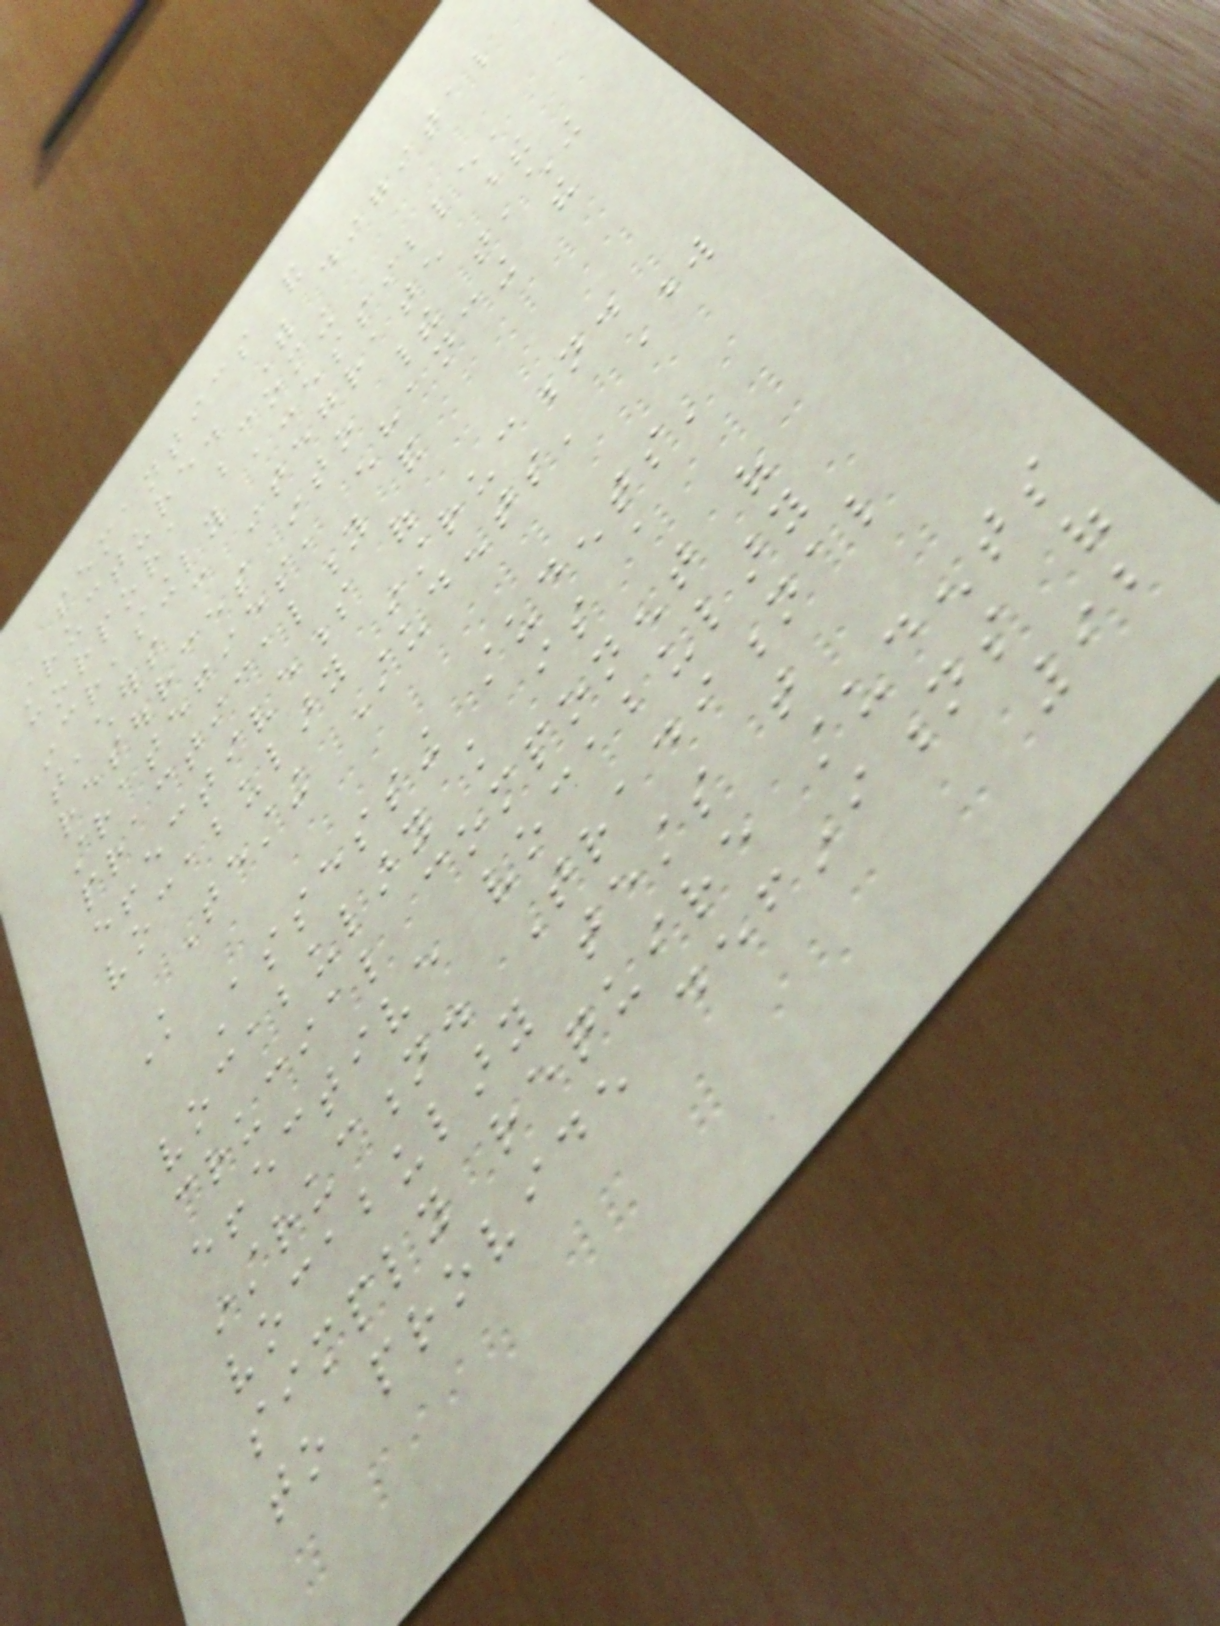semantics and
structure. With digital
corpora becoming
increasingly accessible,
teachers can integrate these
resources into their teaching
strategies, enhancing the
practicality and
effectiveness of
vocabulary instruction.
Testing Students' Word
Knowledge
Assessing students'
vocabulary knowledge is a
crucial component of
effective vocabulary
instruction. Traditional
vocabulary tests that
simply require students
to provide definitions of
92
